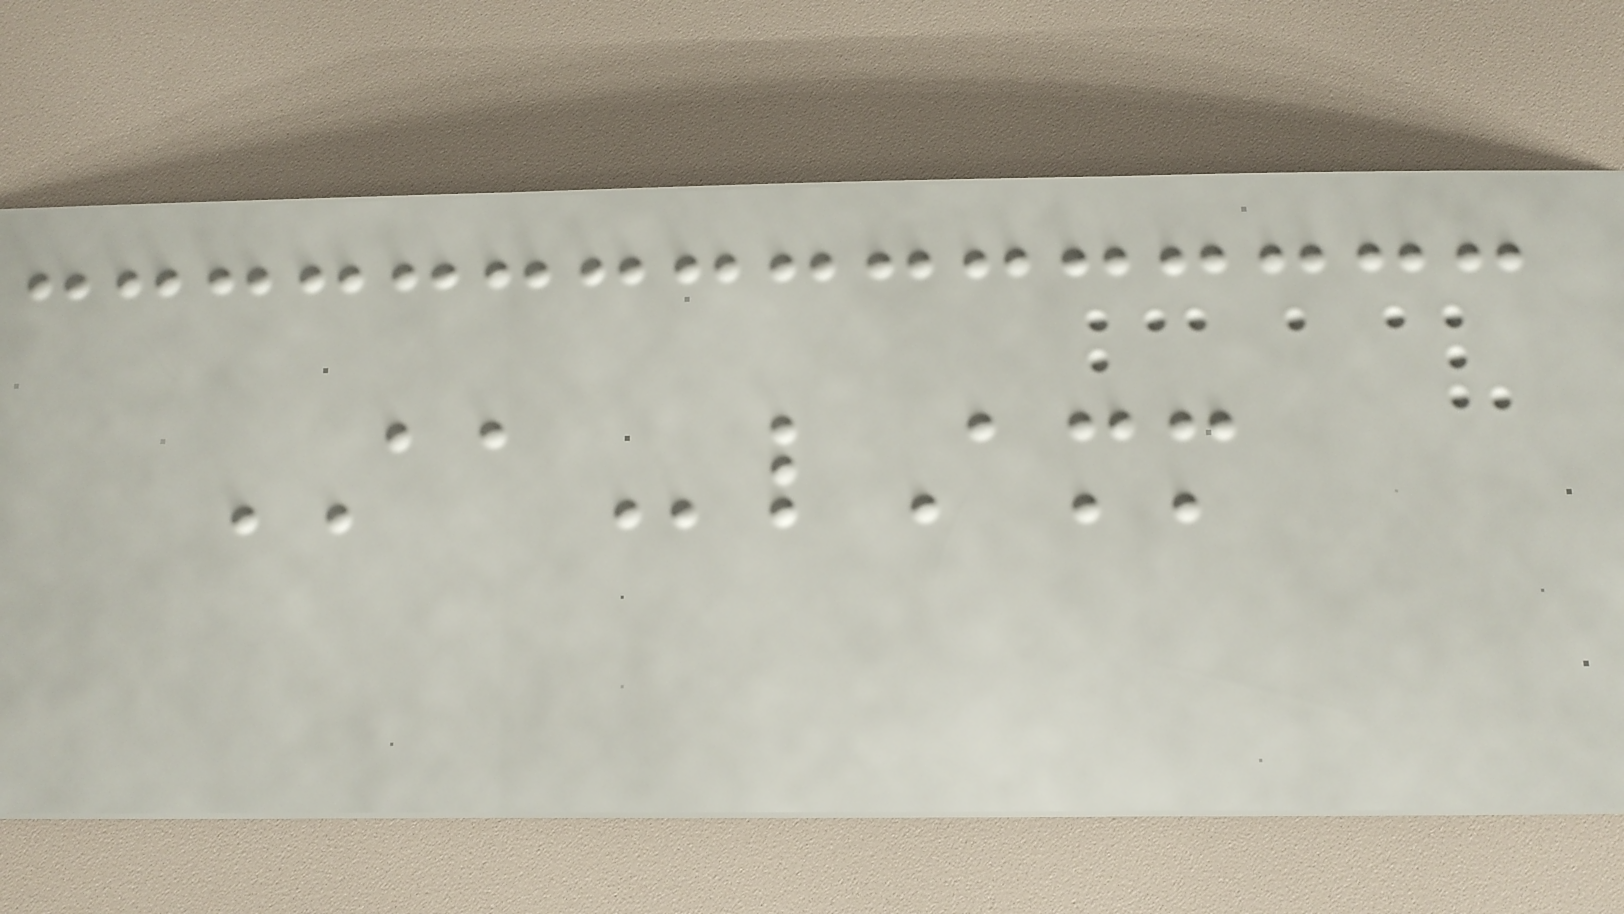AAlAmm
